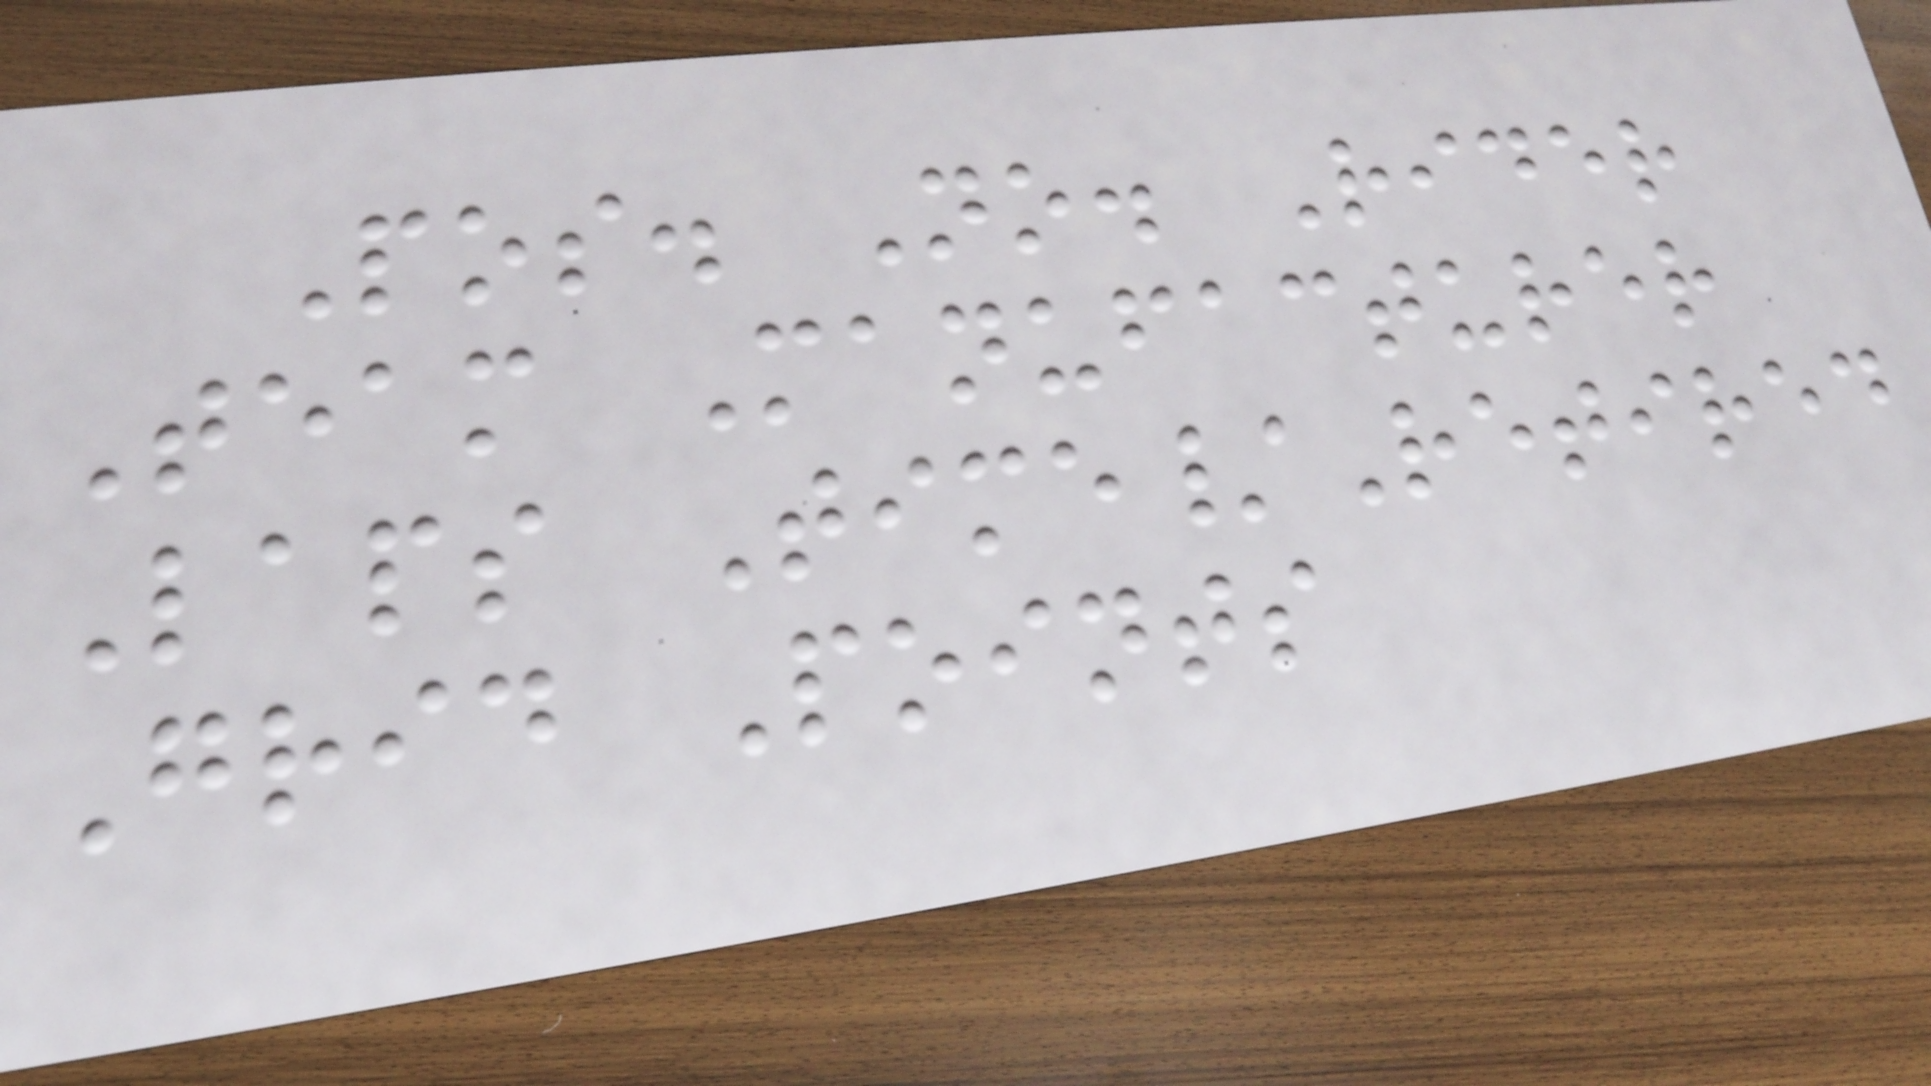Pos. No. Rider
Team Manufacturer
Laps Time/Retired
Grid Points
